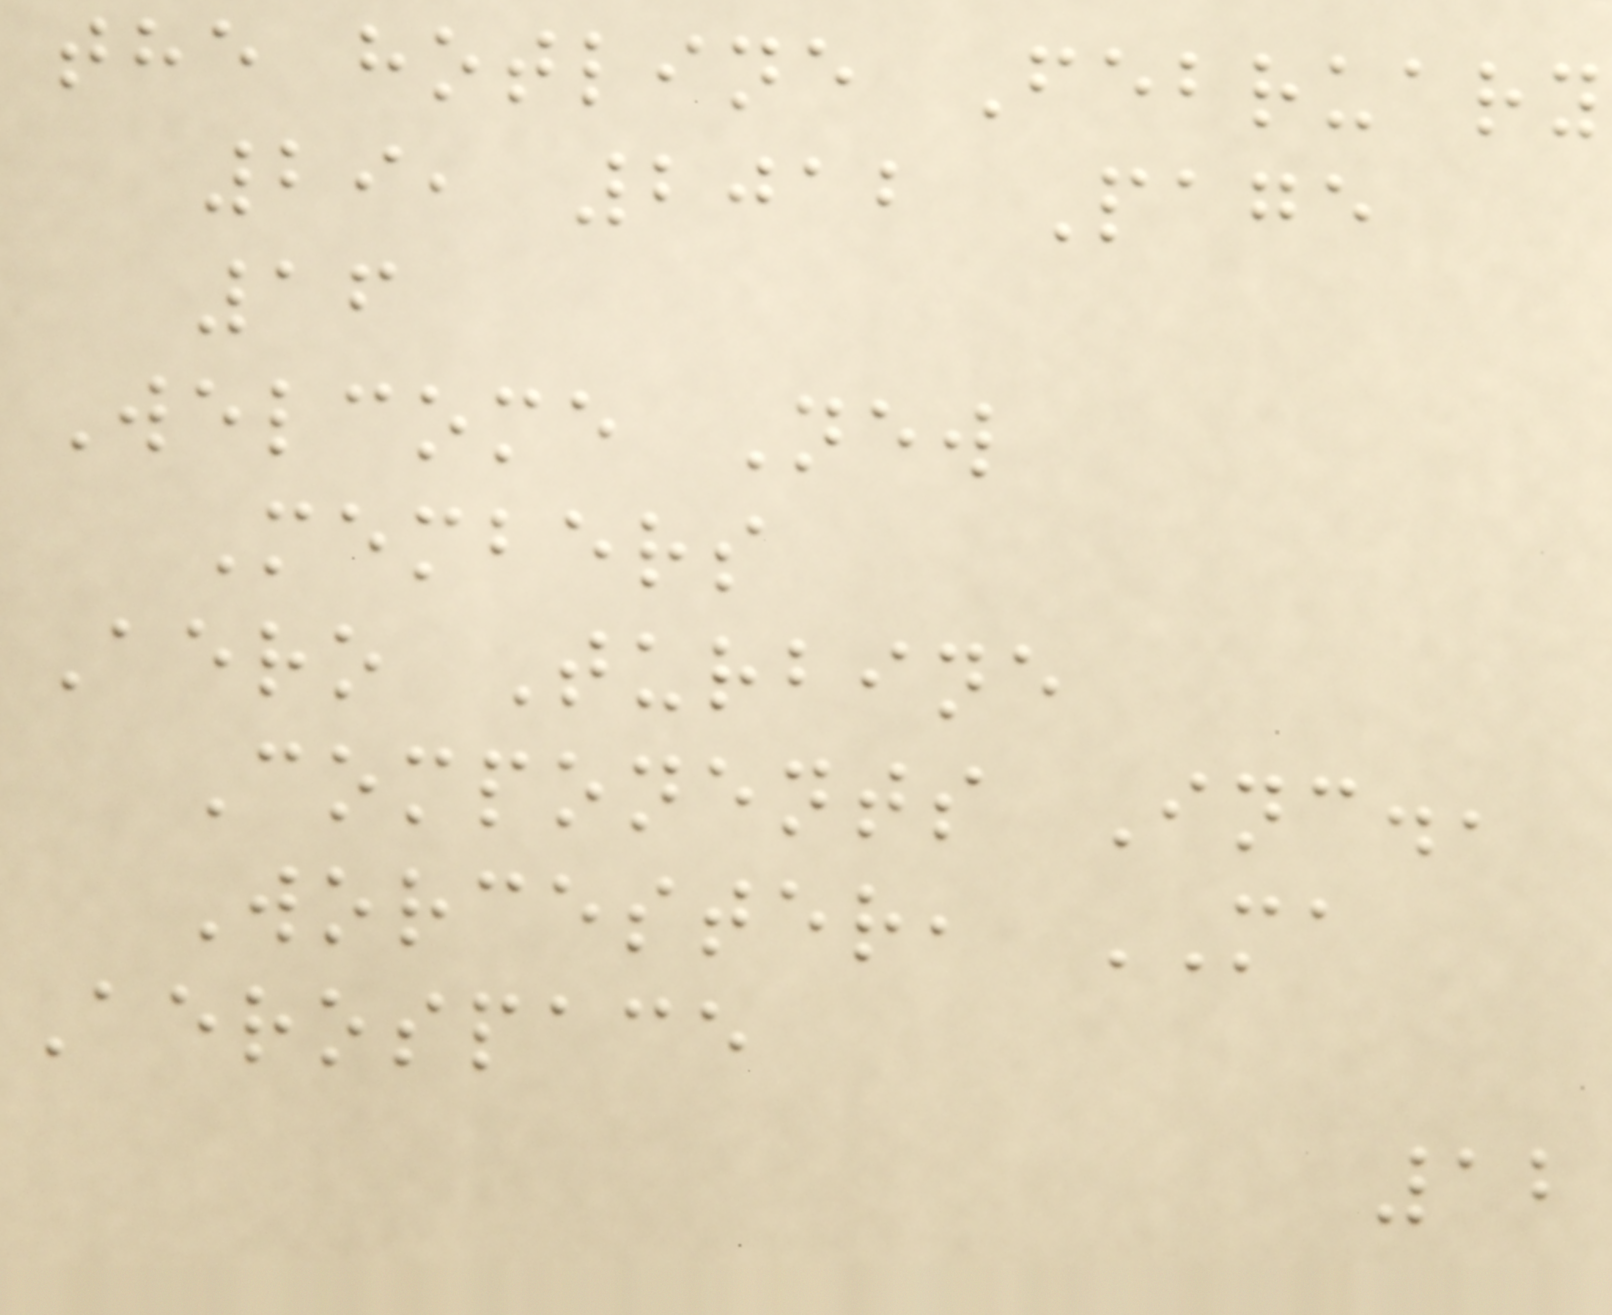the hotline February
29, 2012 Page
16
Welcome New
Members
Aero Turbine
Components Inc.,
Worcester, MA
Aerospace
12
